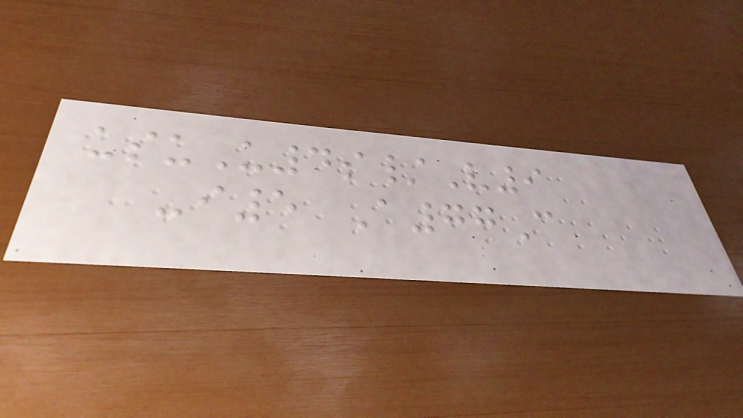usuU4s/V9
-i5 A77C
